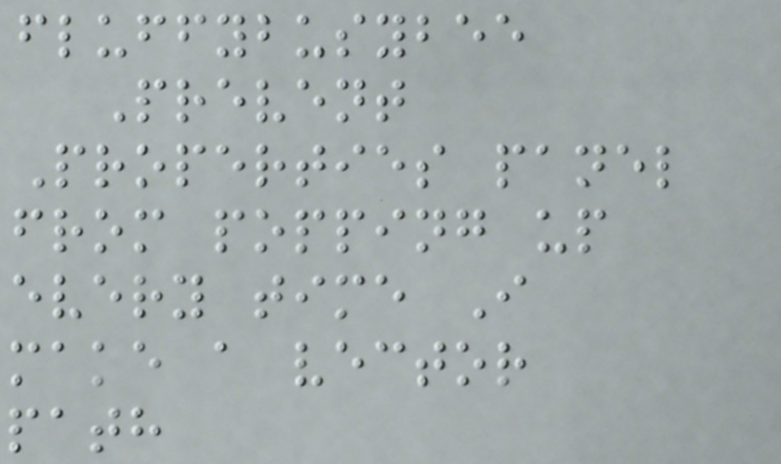fluffybusybee
Prevent
Properties panel
from popping up
every time I
make a vector
path
